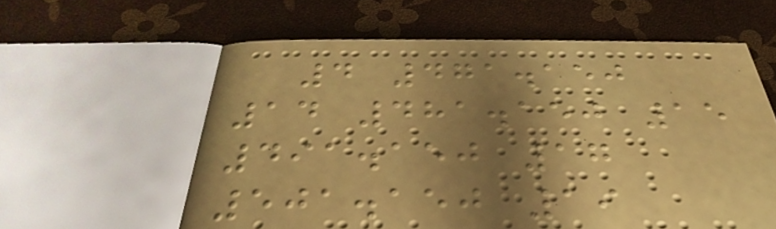4 471.150
14 481.150 15
491.150 17
501.150 19
